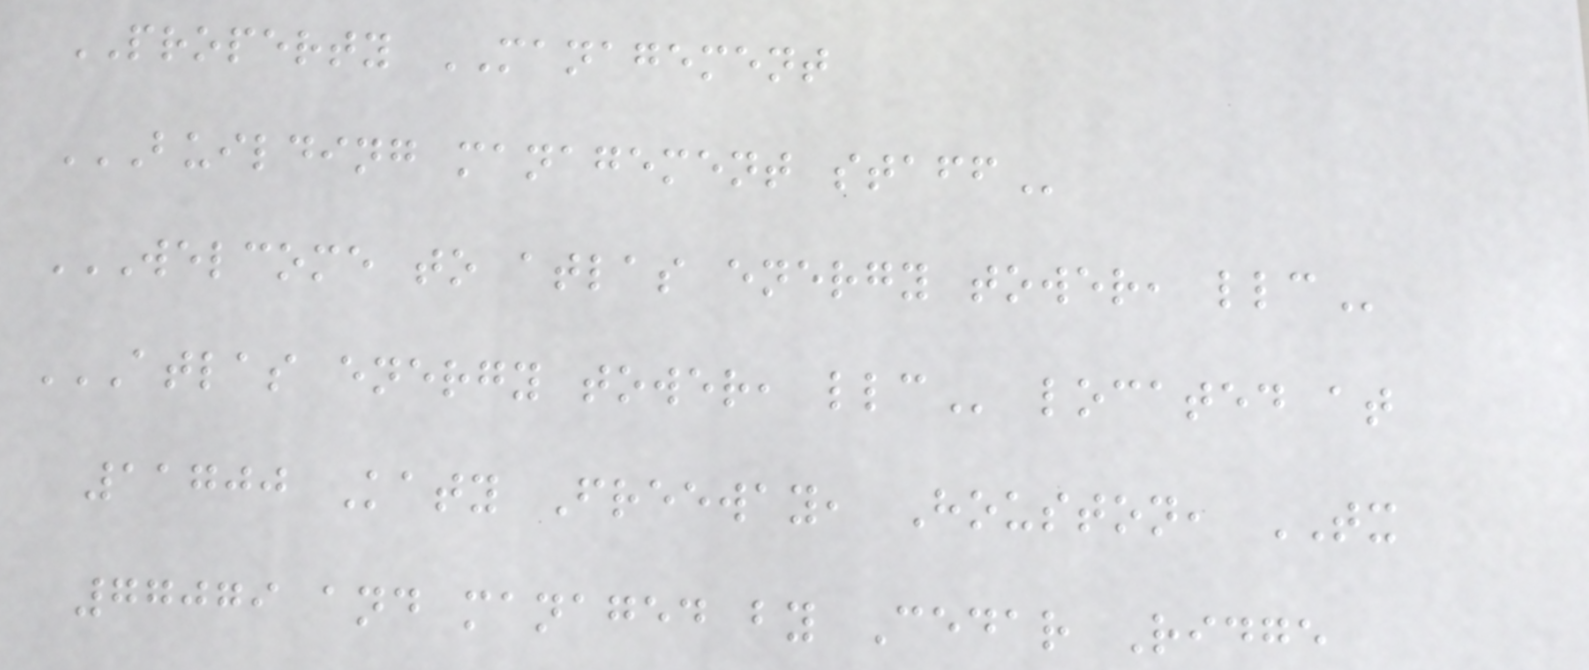PROPERTY MANAGEMENT
BUILDING MANAGEMENT STAFF
WELCOME TO ATLAS ENERGY TOWER, LLC
ATLAS ENERGY TOWER, LLC located at
11700 Katy Freeway, Houston, TX
77079 and managed by Cedar Ridge
